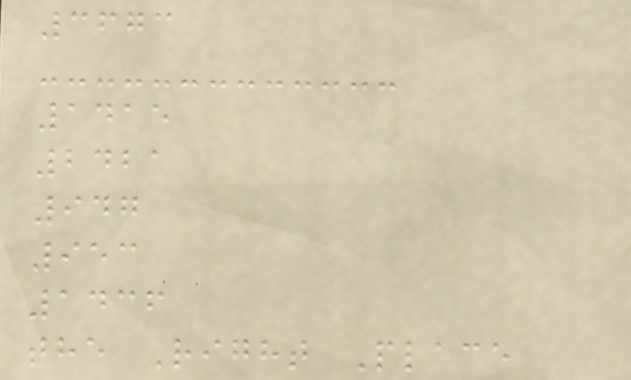3673
1415
2421
947
953
1436
the Right Place
